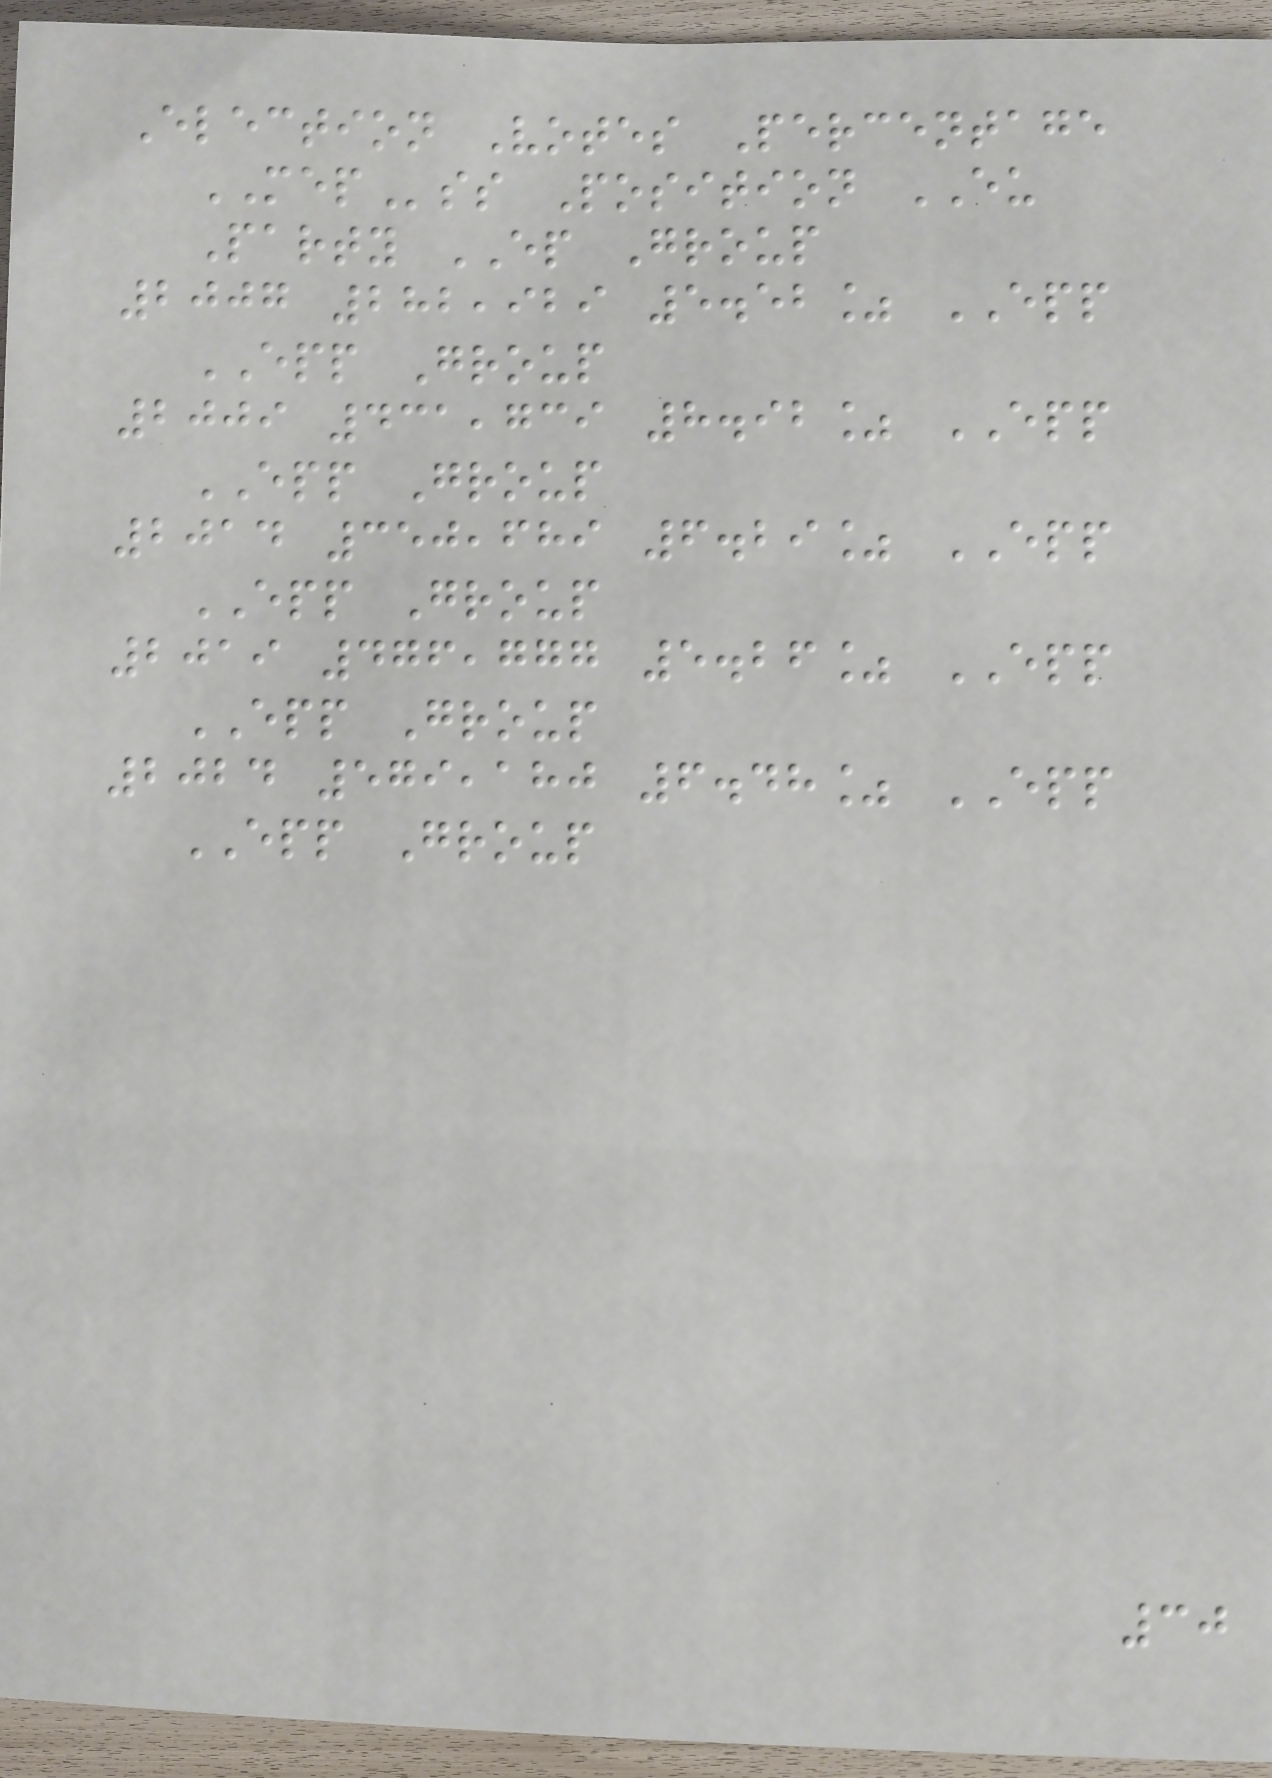Election Votes Percentage
MEPss Position EU
Party EP Group
2007 282,929 5.52% EPP
EPP Group
2009 431,739 8.92% EPP
EPP Group
2014 350,689 6.29% EPP
EPP Group
2019 476,777 5.26% EPP
EPP Group
2024 579,180 6.48% EPP
EPP Group
30
